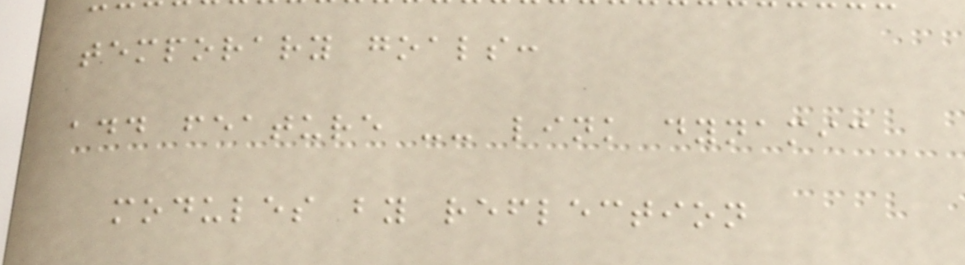temporary goals:
add feature -- link dynamic
modules by reflection
